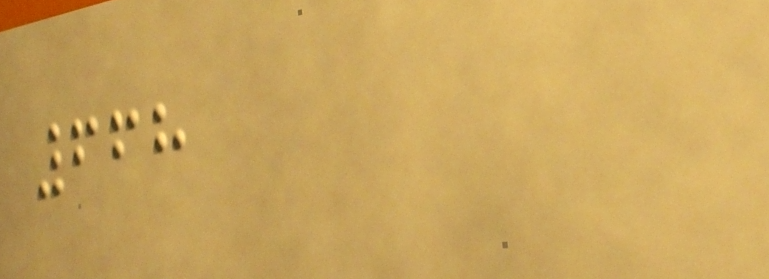668
